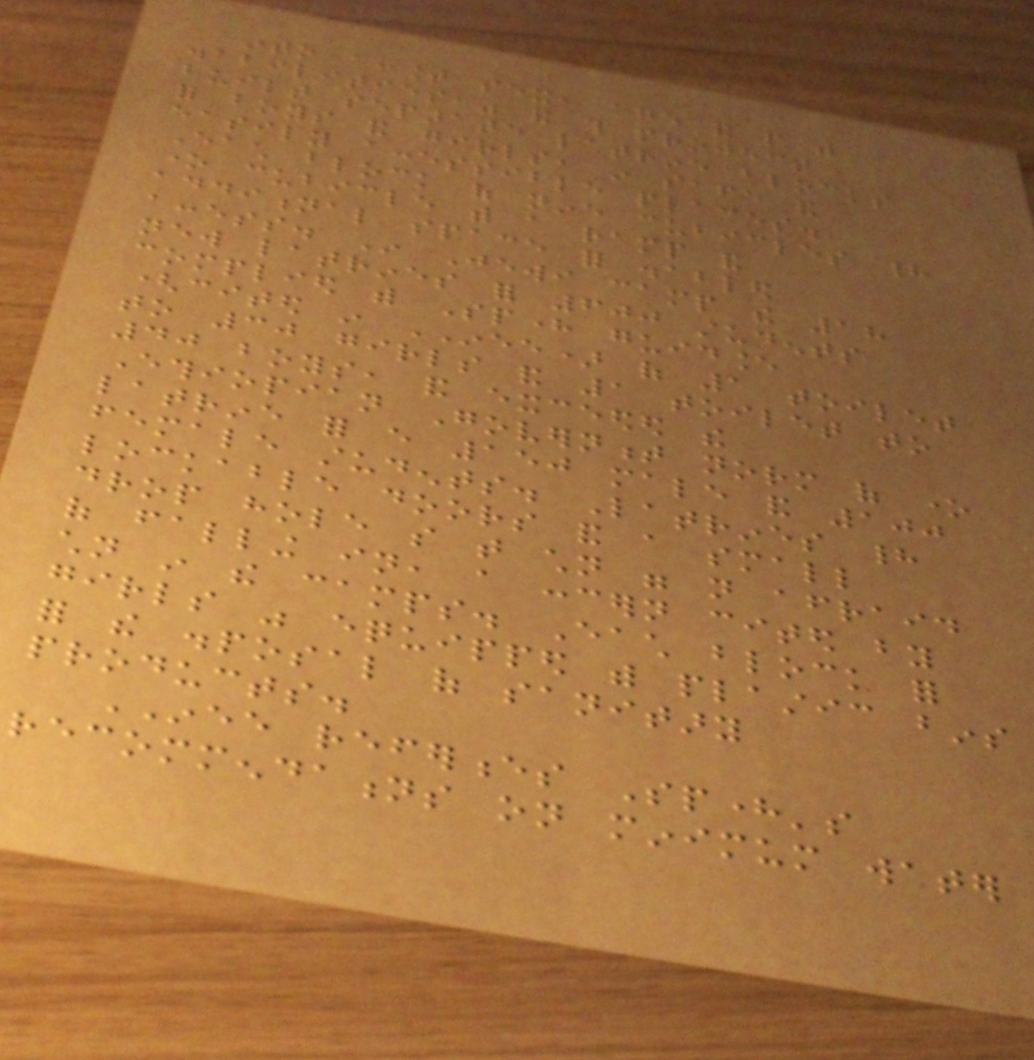into account sex, age and people with
disabilities," and this project
built separate latrine blocks
for boys and girls, in safe and
easily accessible places.
Each block of nine cubicles had
one cubicle with a ramp and
additional space for disabled
access. In Jewi camp the 18
new latrines for 600 students
complied with Sphere guidance
(cited in INEE) of 1 toilet
to 30 girls and 1 toilet to
40 boys, and exceeded the
Ethiopian Government norm of one
latrine for every 150 male and 100
female students. Latrines had
lockable doors and a small
drop hole so that children were not afraid
of falling in, a concern cited by
children in the camps. Each block for
girls was equipped with plastic bins
for the disposal of sanitary
products.
INEE references Sphere's
recommendations on minimum water
